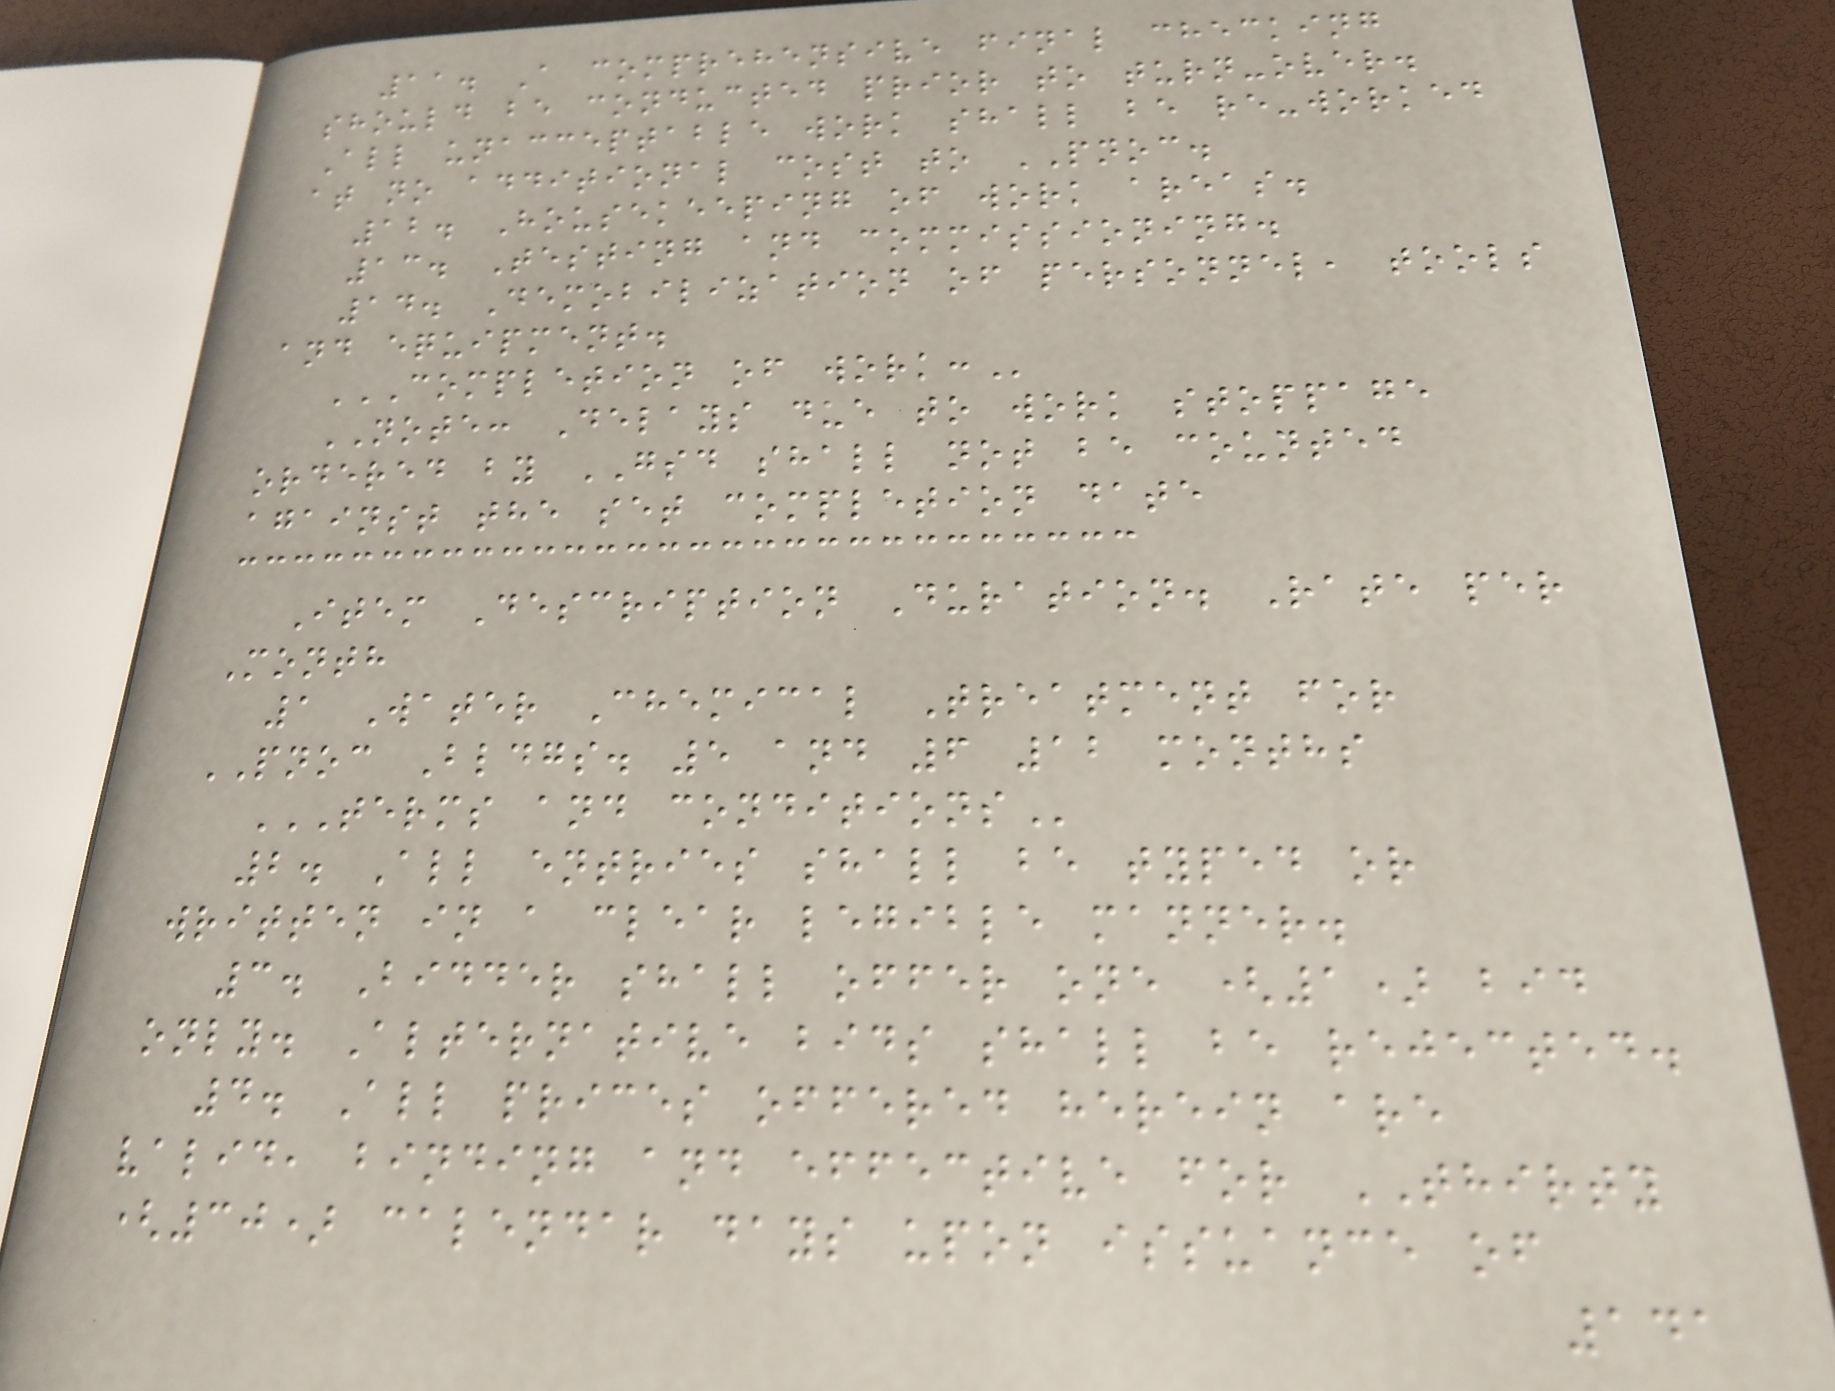11. A comprehensive final checking
should be conducted prior to turn-over.
All unacceptable work shall be re-worked
at no additional cost to PNOC.
12. Housekeeping of work areas.
13. Testing and commissioning.
14. Demobilization of personnel, tools
and equipment.
COMPLETION OF WORK:
NOTE: Delays due to work stoppage
ordered by GSD shall not be counted
against the set completion date
Item Description Duration. Rate per
Month
1 Water Chemical Treatment for
PNOC Bldgs. 5 and 6 12 months
TERMS AND CONDITIONS
2. All entries shall be typed or
written in a clear legible manner.
3. Bidder shall offer one (1) bid
only. Alternative bids shall be rejected.
4. All prices offered herein are
valid, binding and effective for THIRTY
(30) calendar days upon issuance of
141
